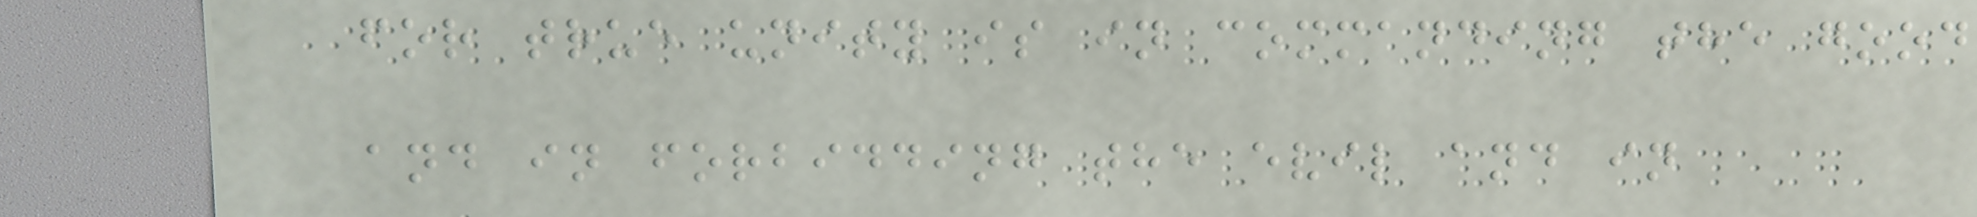for true unity is in commanding the good
and in forbidding the evil and in
